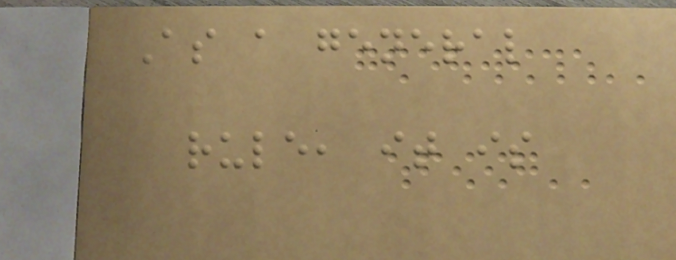As a general
rule, it is
